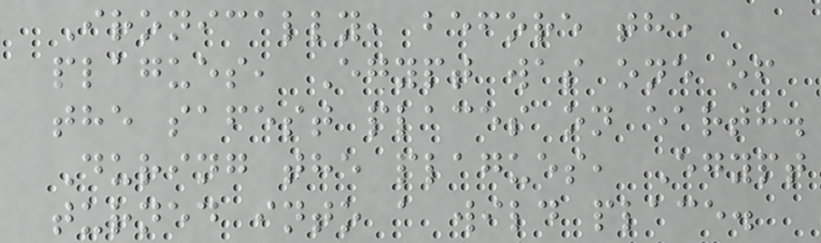Ironically, before the
plagues, Egypt was one of
the safest places on earth.
During the plagues, Egypt
turned into a wild place.
